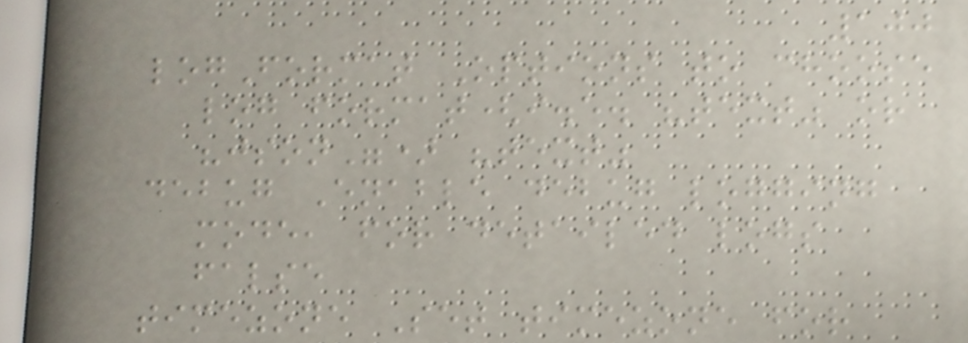100
logFormat Options to choose
log format(i.e. "text" or
"json") "text"
debug Enable debug logging
mode, for detailed logs
false
timezone Set timezone for
